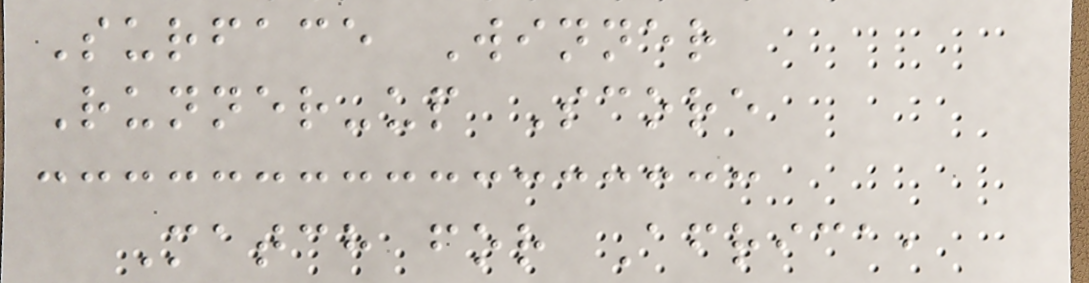Surface Winner
Runner-up Score
Match for Africa,
